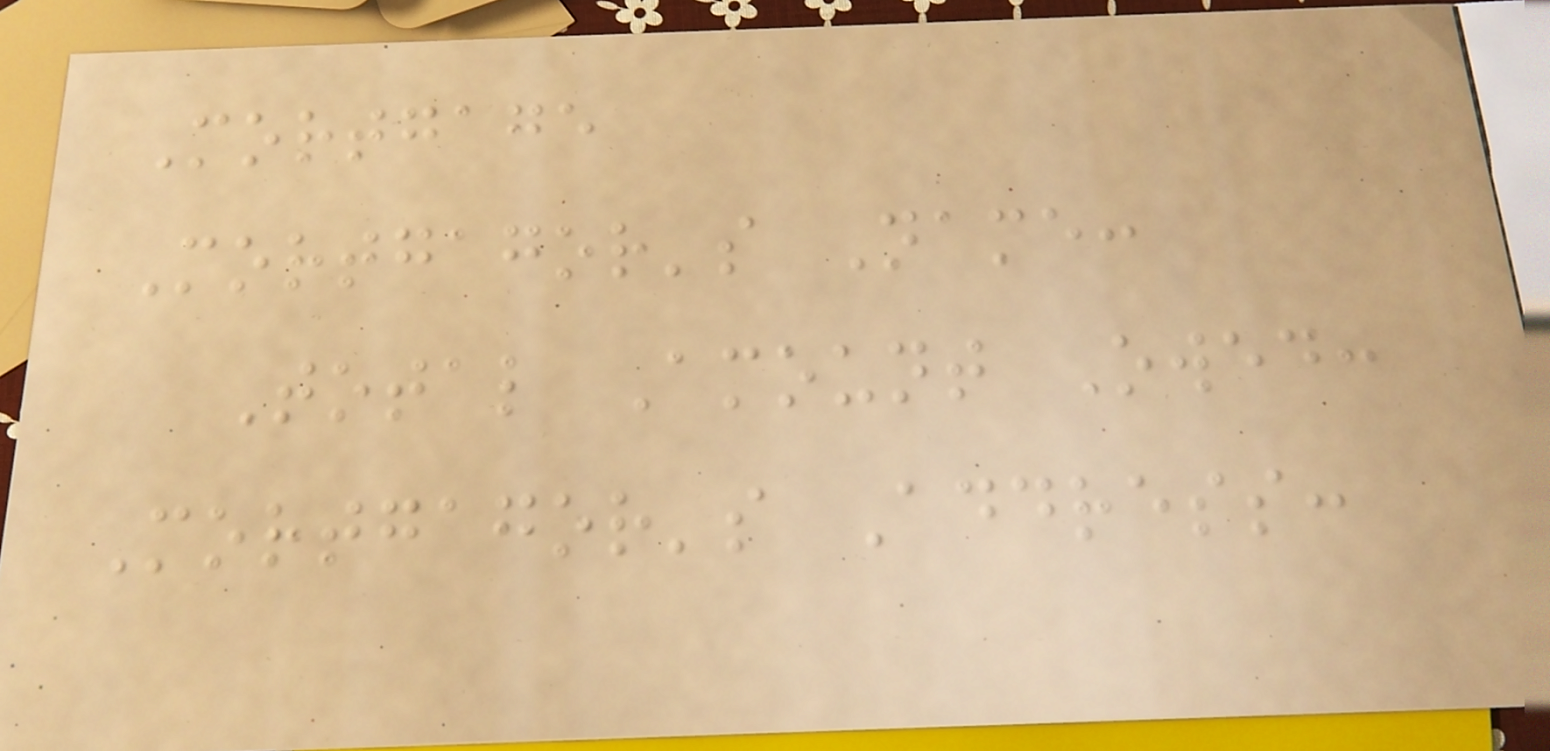Mortgage
Mortgagor's Name:
Total Amount Owed:
Mortgagor's Address:
